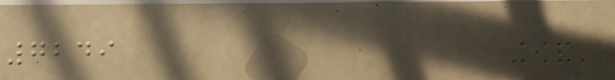7249
